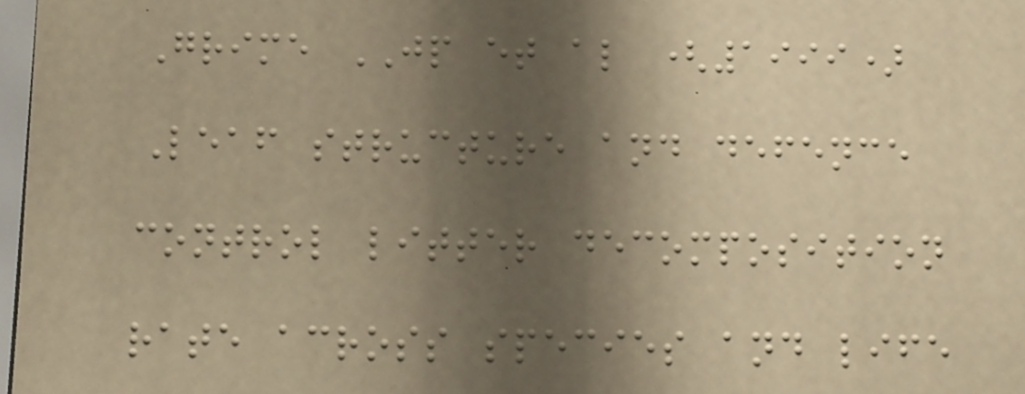Grime JP et al (1999)
Leaf structure and defence
control litter decomposition
rate across species and life
